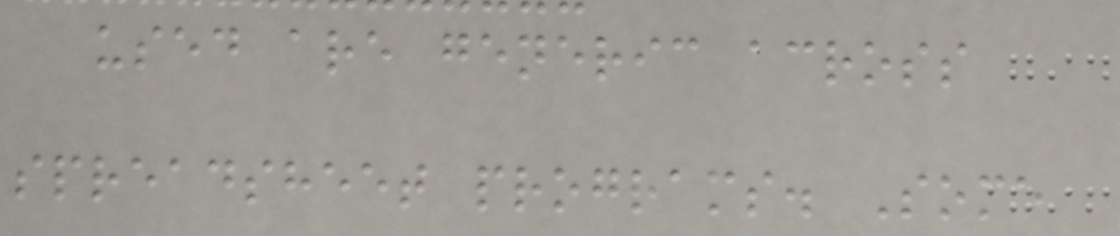used are generic across
spreadsheet programs. Some
